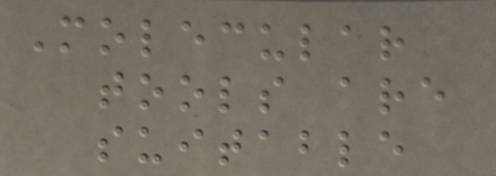Molecular
tools are
suitable
